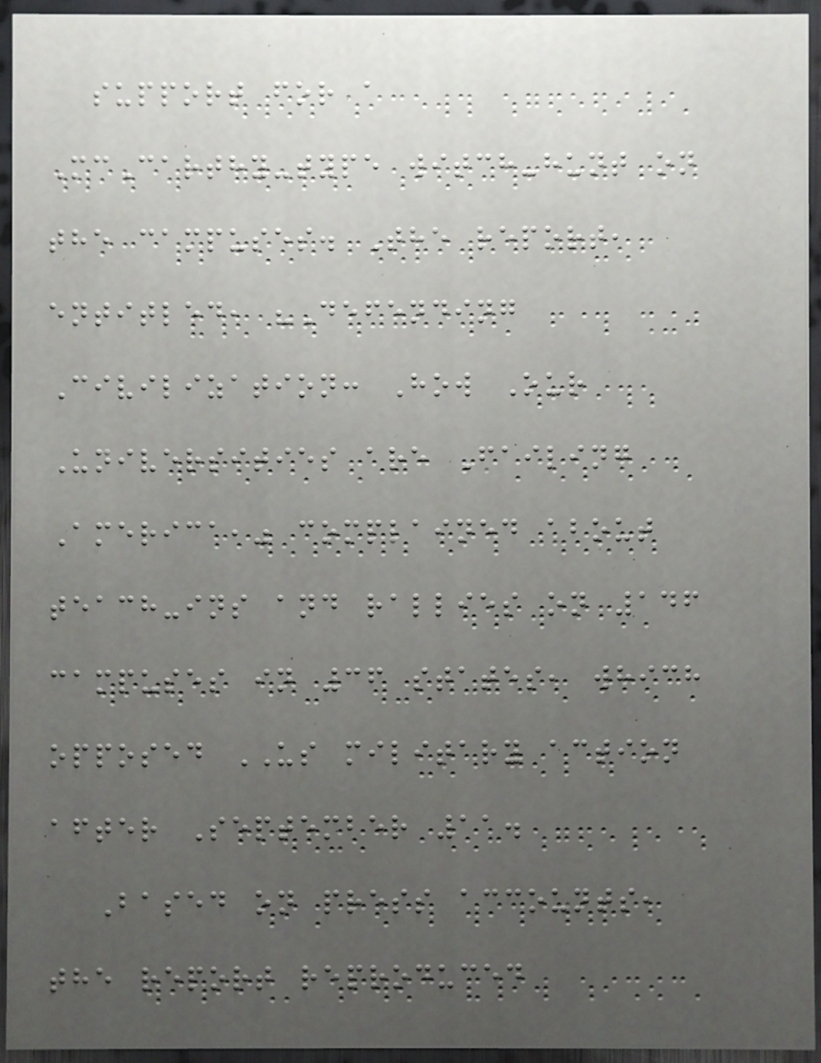support for a
McCarthy-type witch-hunt on
the campuses. The report,
entitled, "Defending
Civilization: How Our
Universities are Failing
America," complained about
teach-ins and rallies on 146
campuses in 36 states, which
opposed US military action
after September 11.
Based on press accounts,
the report reproduced
